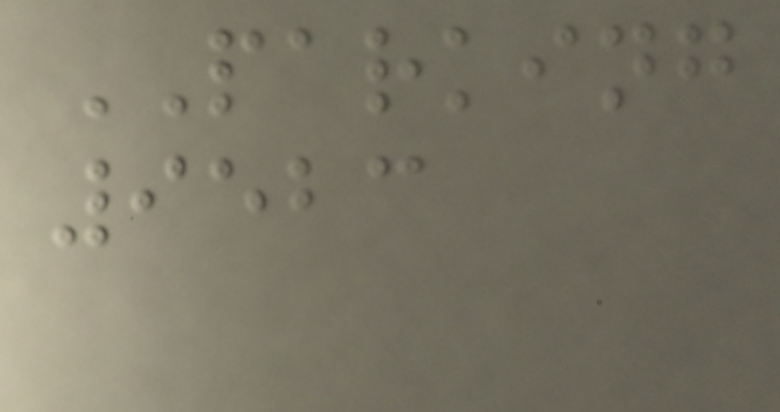PARKING
9523
